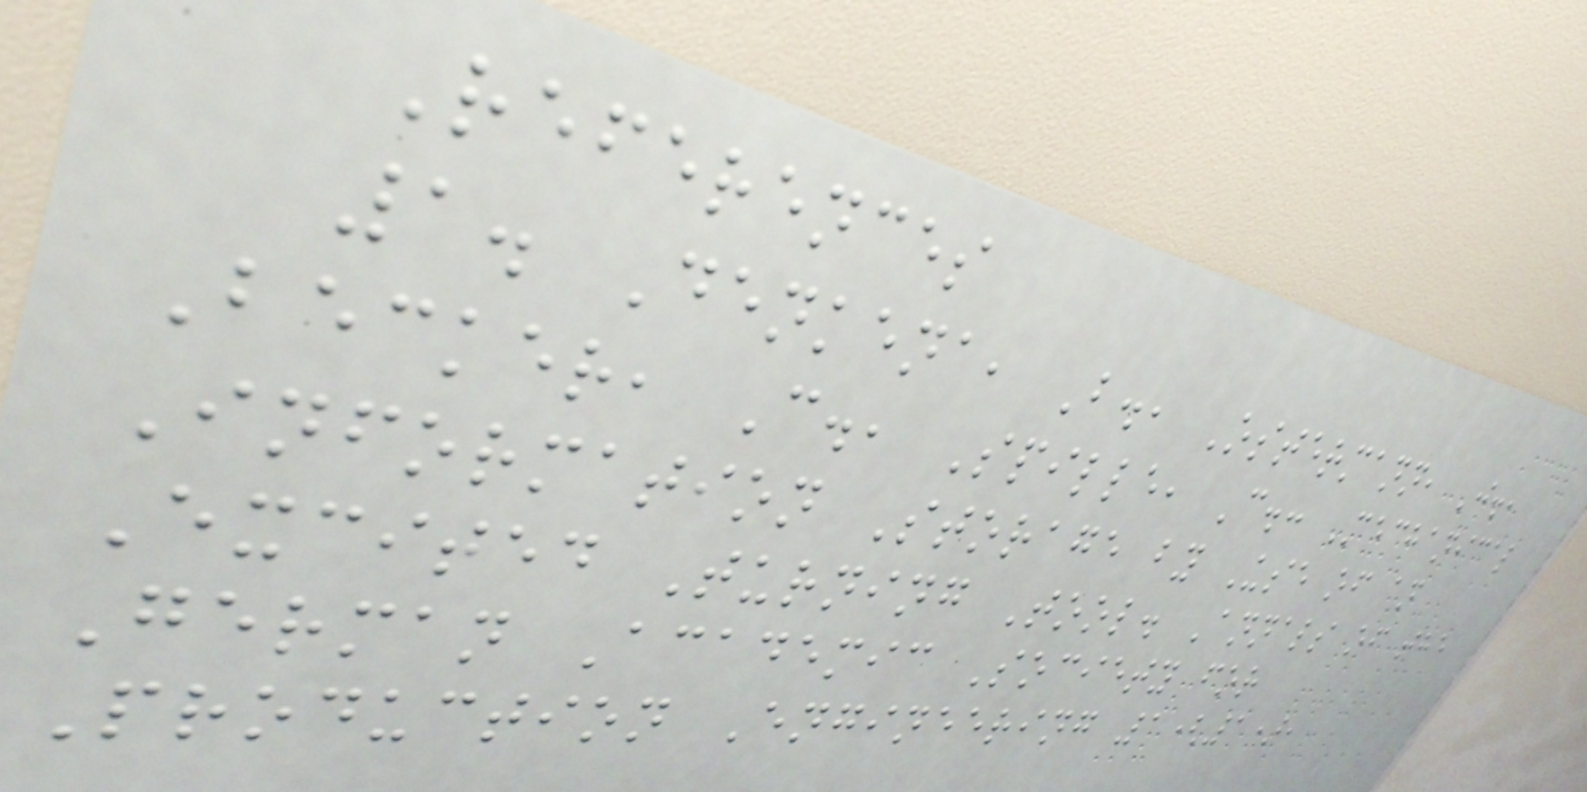References
1. Denkena, B., Ostermann, J.,
Becker, C., Spille, C.: Mechanical
Information Storage by Use of an
Excited Turning Tool. Annals of the
German Academic Society for
Production Engineering 1(1),
